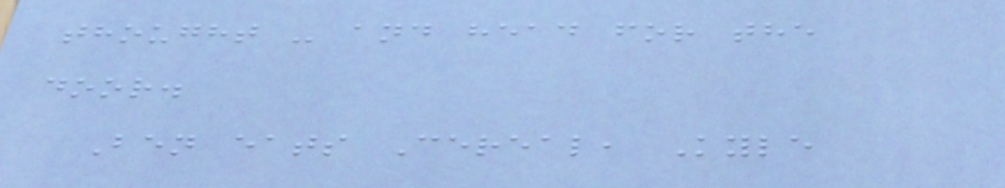thought - and head for the
door.
Ben eats Cereal, Kyle
